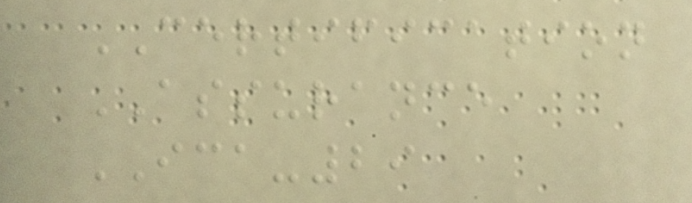CERTIFICATION
ASSURANCE
ICA-29
